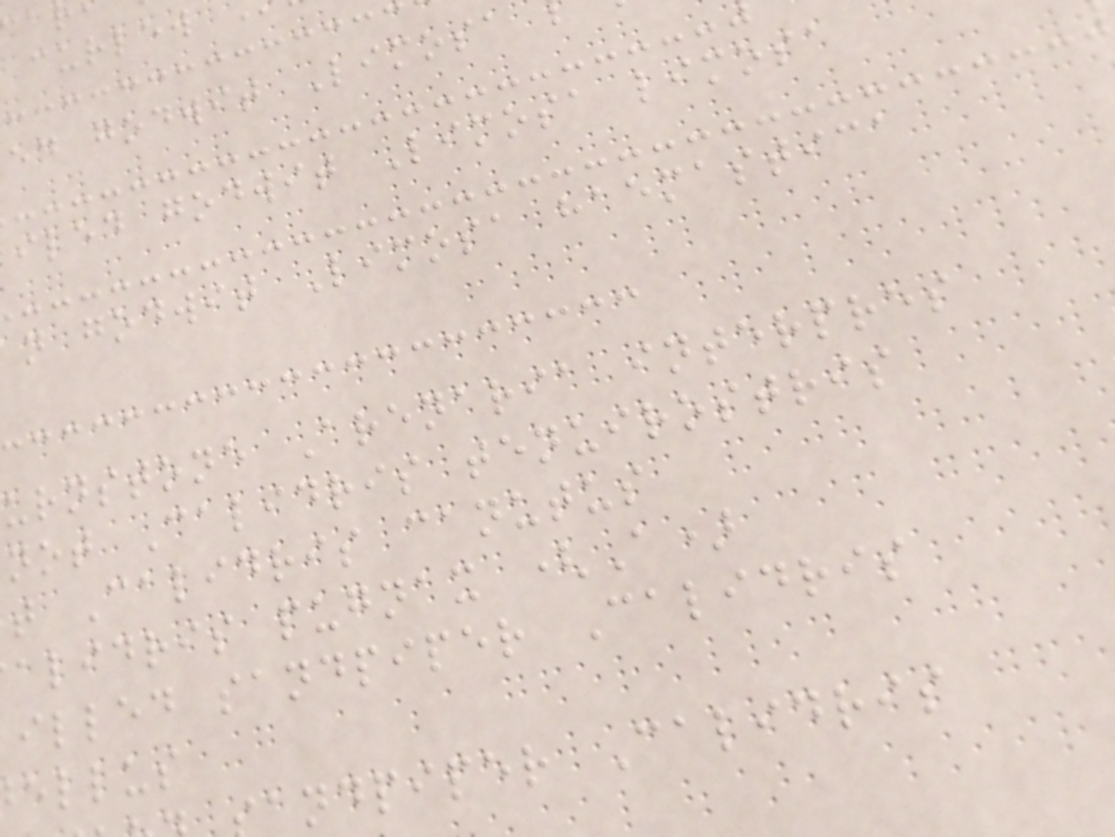ed godwit Limosa
iled godwit Limosa limosa
n godwit Limosa haemastica
urnstone Arenaria interpres
not Calidris tenuirostris
t Calidris canutus
alidris pugnax (A)
illed sandpiper Calidris
ellus
andpiper Calidris
